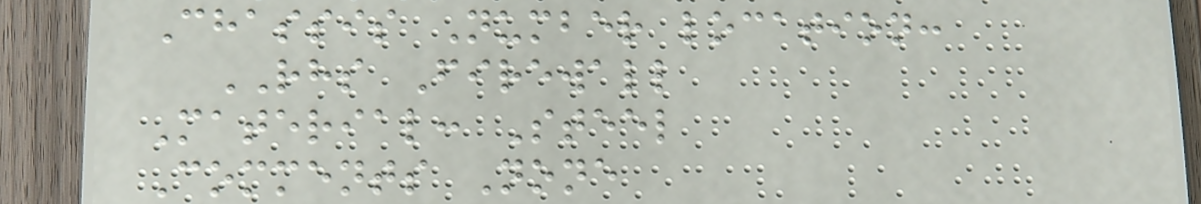Chassis Number location:
RHS Firewall
Material: Steel
Comments None
